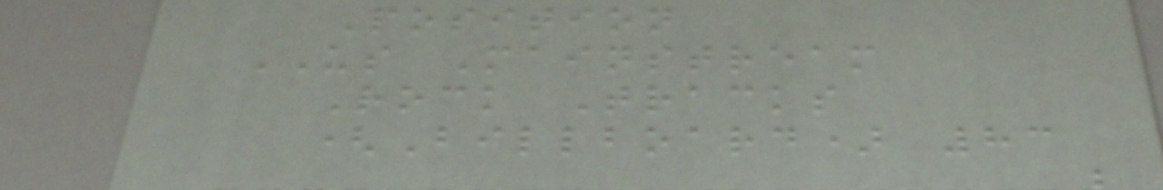Position
US Mainstream
Rock Tracks
(Billboard) 83
